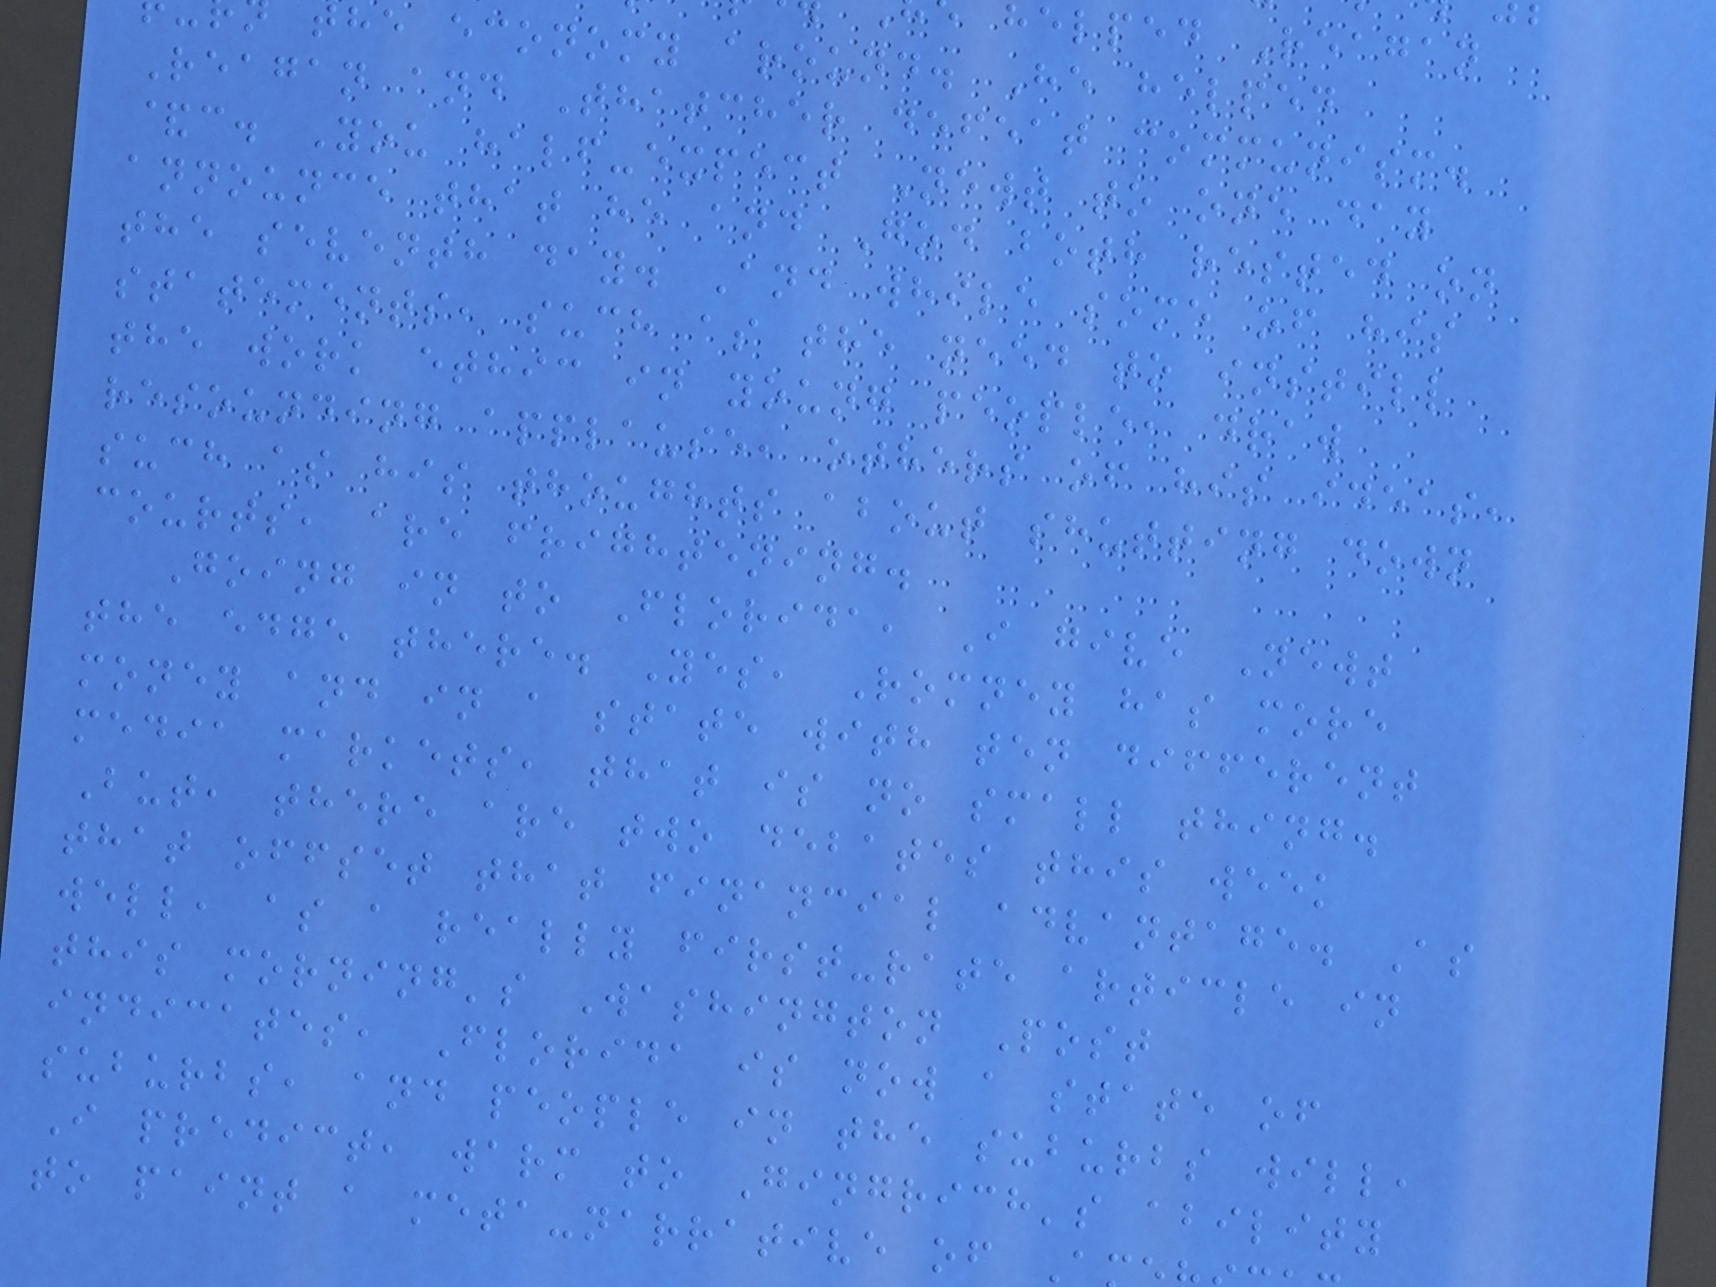helped Reagan
the economy around. He helped
Reagan and Thatcher defeat communism.
&c. You half-expect Newt to one day
announce that he and God both rested on
the seventh day. And while some of his
statements, such as the need to instill
the work ethic in young people, draw
resounding applause, others of his ideas,
such as his thoughts about shutting down
courts, are frightening.
Going in to Florida, I give Newt
the edge there. Yes, Romney has more
money and in a state with ten different
media markets, that is no small thing.
But, there are two debates this week
that offset that financial advantage. As
well, as a really first-rate article in
this morning's Washington Post
indicates, Florida is now a state of
suburbs, and people in the suburbs will,
I predict, warm to Gingrich's ability
to paint a meta-narrative of
